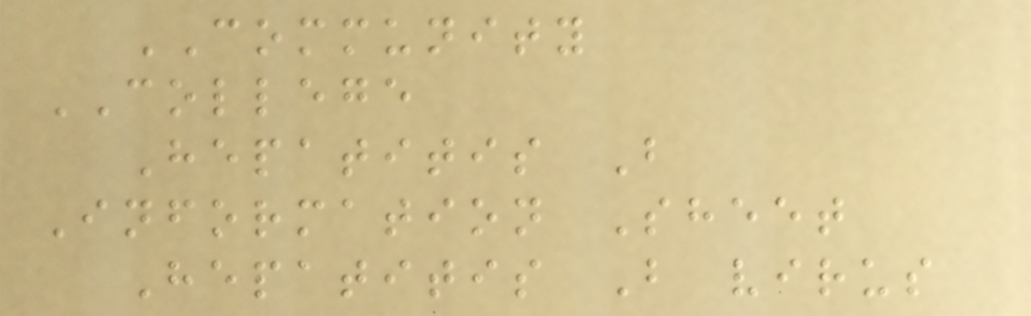COMMUNITY
COLLEGE
Hepatitis B
Information Sheet
Hepatitis B virus
